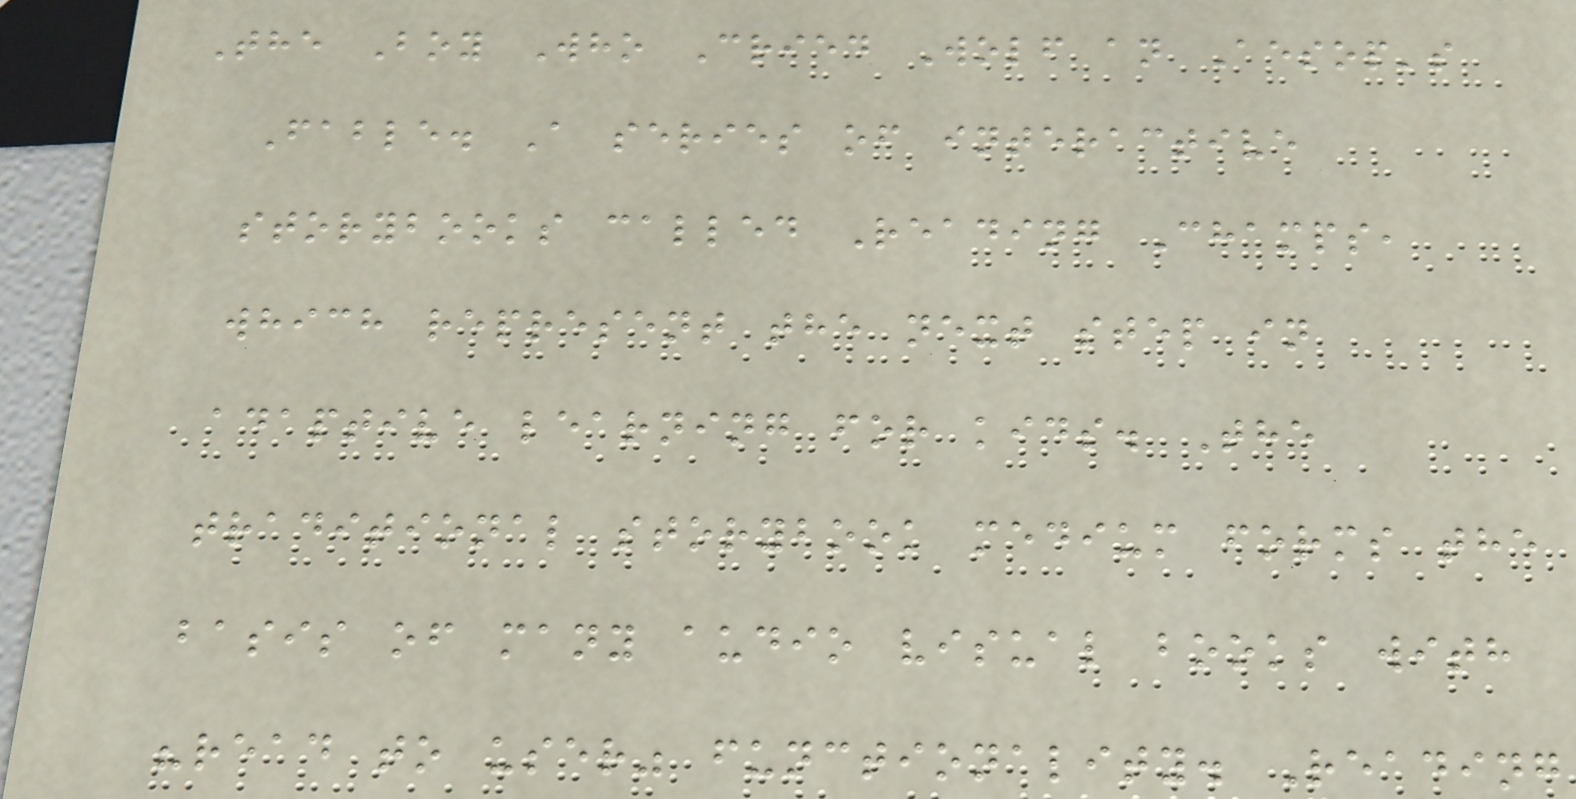The Boy Who Cried Wolf an Aesop's
Fable. A series of interactive
storybooks called Reading Champs,
which represent the next step in
adaptive learning for kids. The
traditional storybook medium forms the
basis of many audio visual books with
"read to user" functionality. Reading
